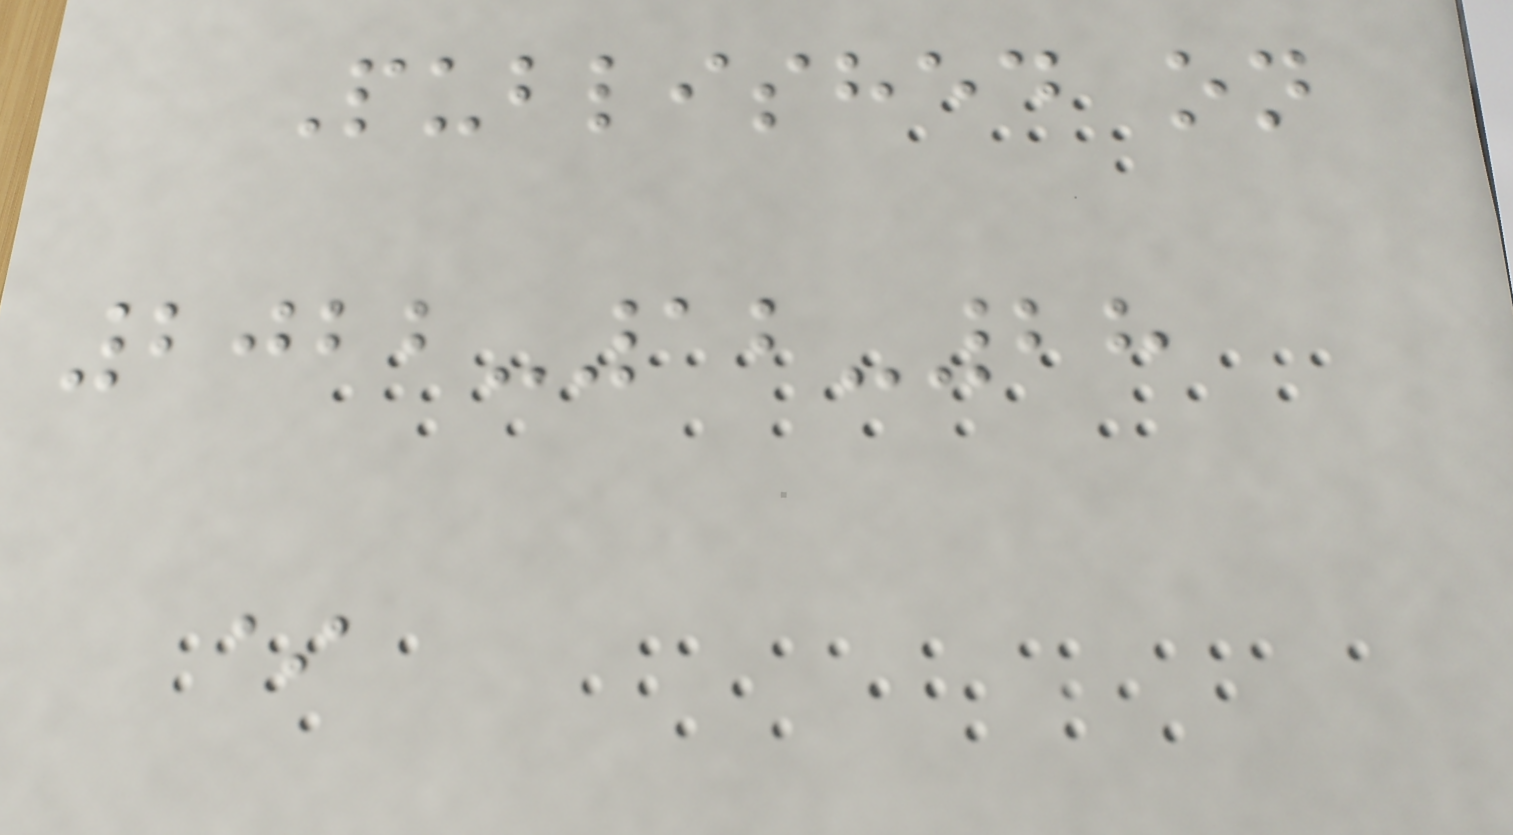Published on
2022-12-28
*
